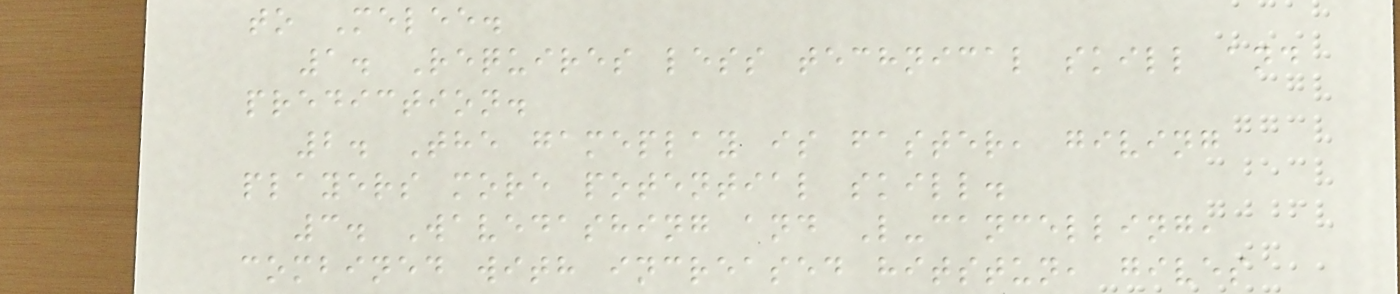to Melee.
1. Requires less technical skill and
prediction.
2. The gameplay is faster, giving
players more potential skill.
3. Wavedashing and L-cancelling,
combined with increased hitstun, gives
